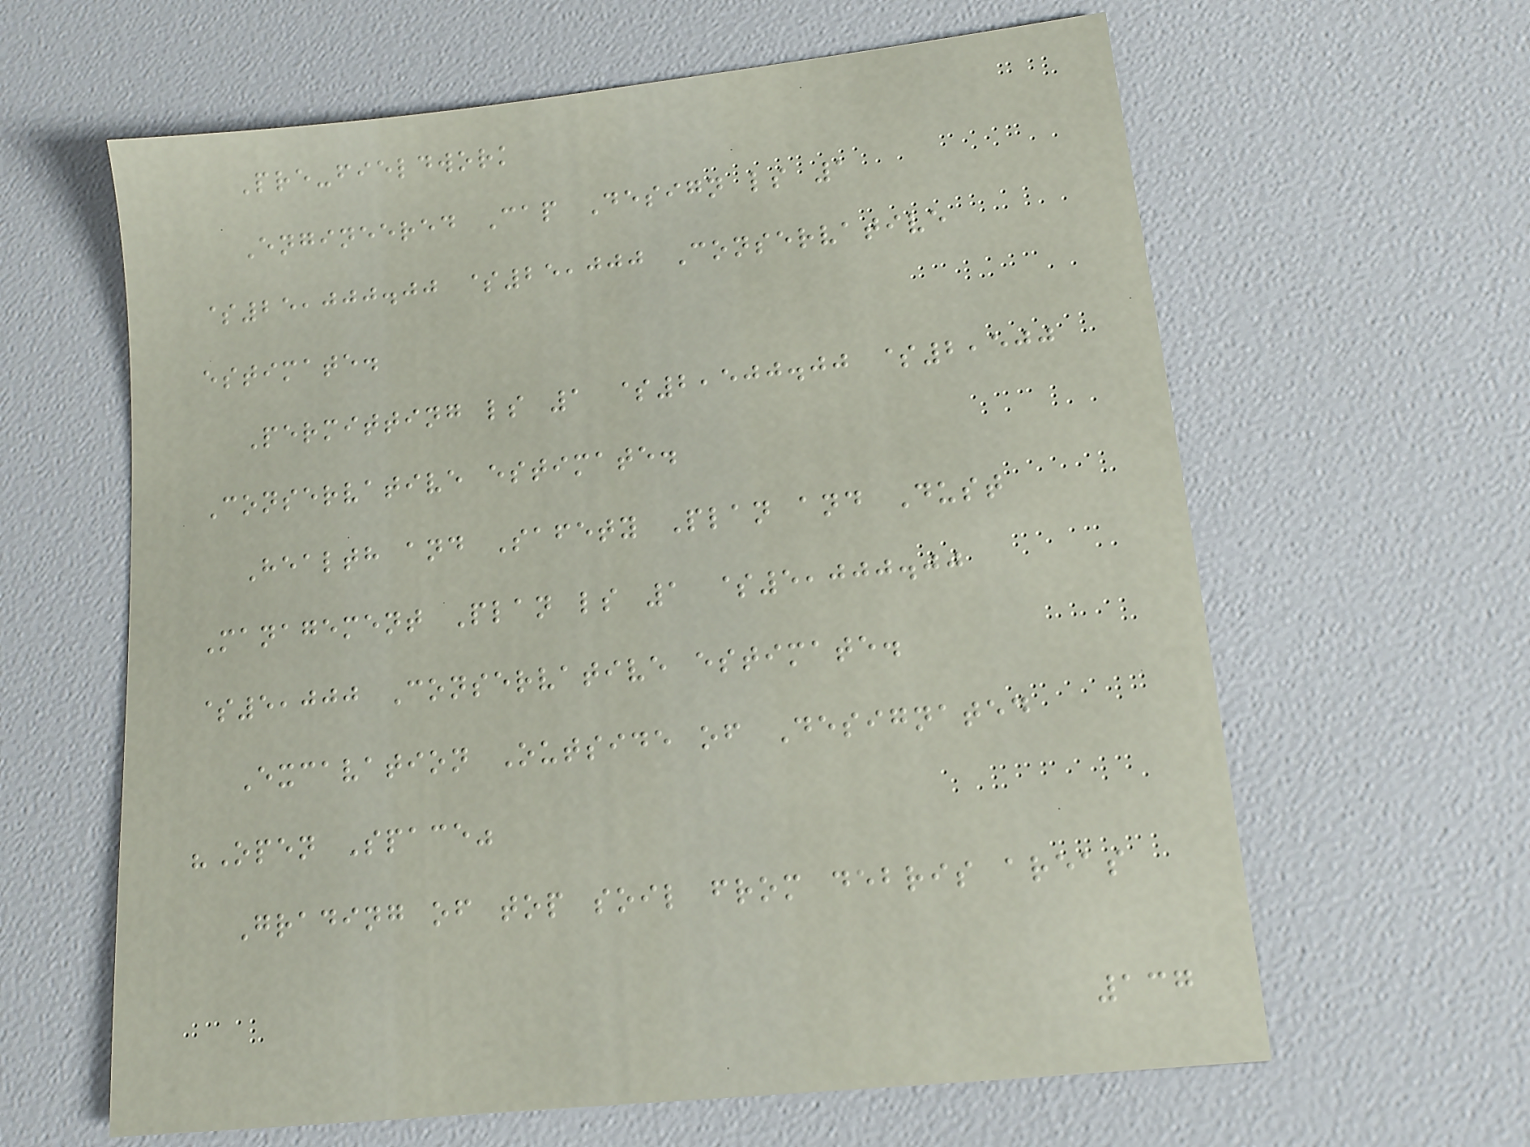Pre-fieldwork
Engineered Cap Design ls 1
$25,000.00 $25,000 Conservative
estimate.
Permitting ls 1 $2,500.00 $2,500
Conservative estimate.
Health and Safety Plan and Dust
Management Plan ls 1 $5,000.00
$5,000 Conservative estimate.
Excavation Outside of Designated
"Open Space"
Grading of top soil from debris areas
137
